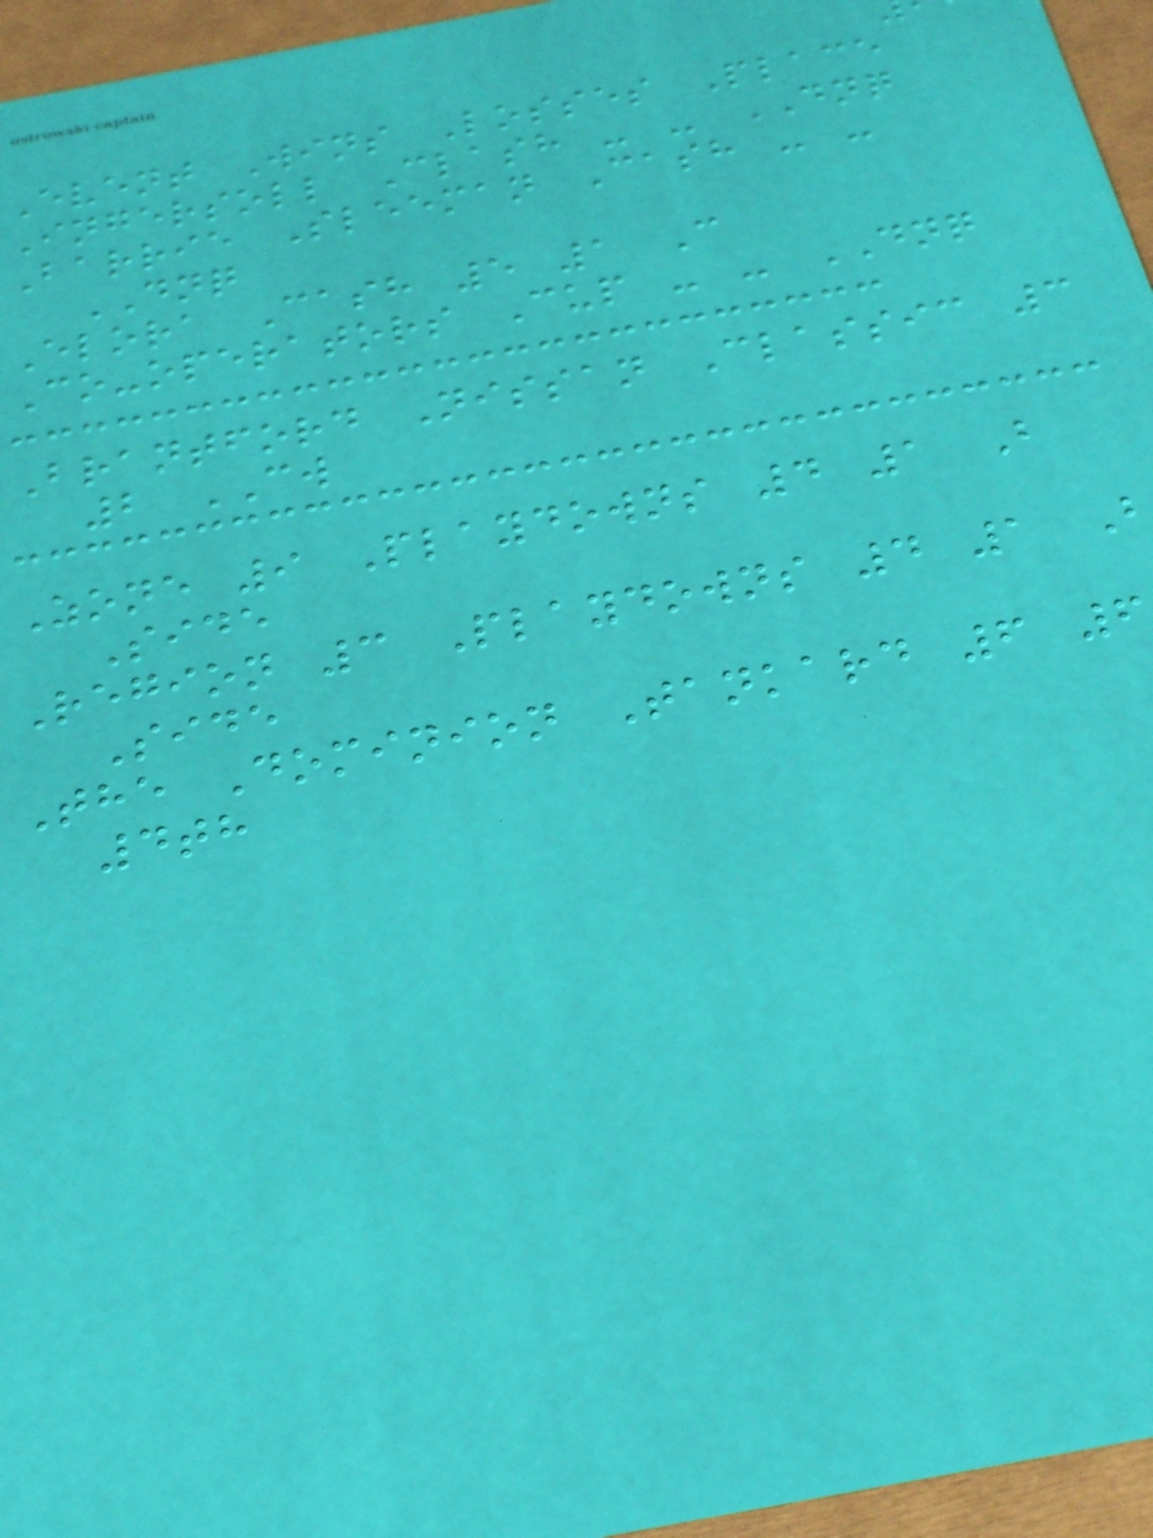Event Wins Losses Place
Ingersoll Clash - - DNQ
Barrie Sleeman Cash - -
DNQ
Elora Cash 5 1 C
Co-operators Cup - - DNQ
Brantford Nissan Classic 3
2 CW
Zone 9 Playdowns 4 1 B
Side
Region 3 Playdowns 4 1
Side
The Dominion Tankard 6 6
4th
